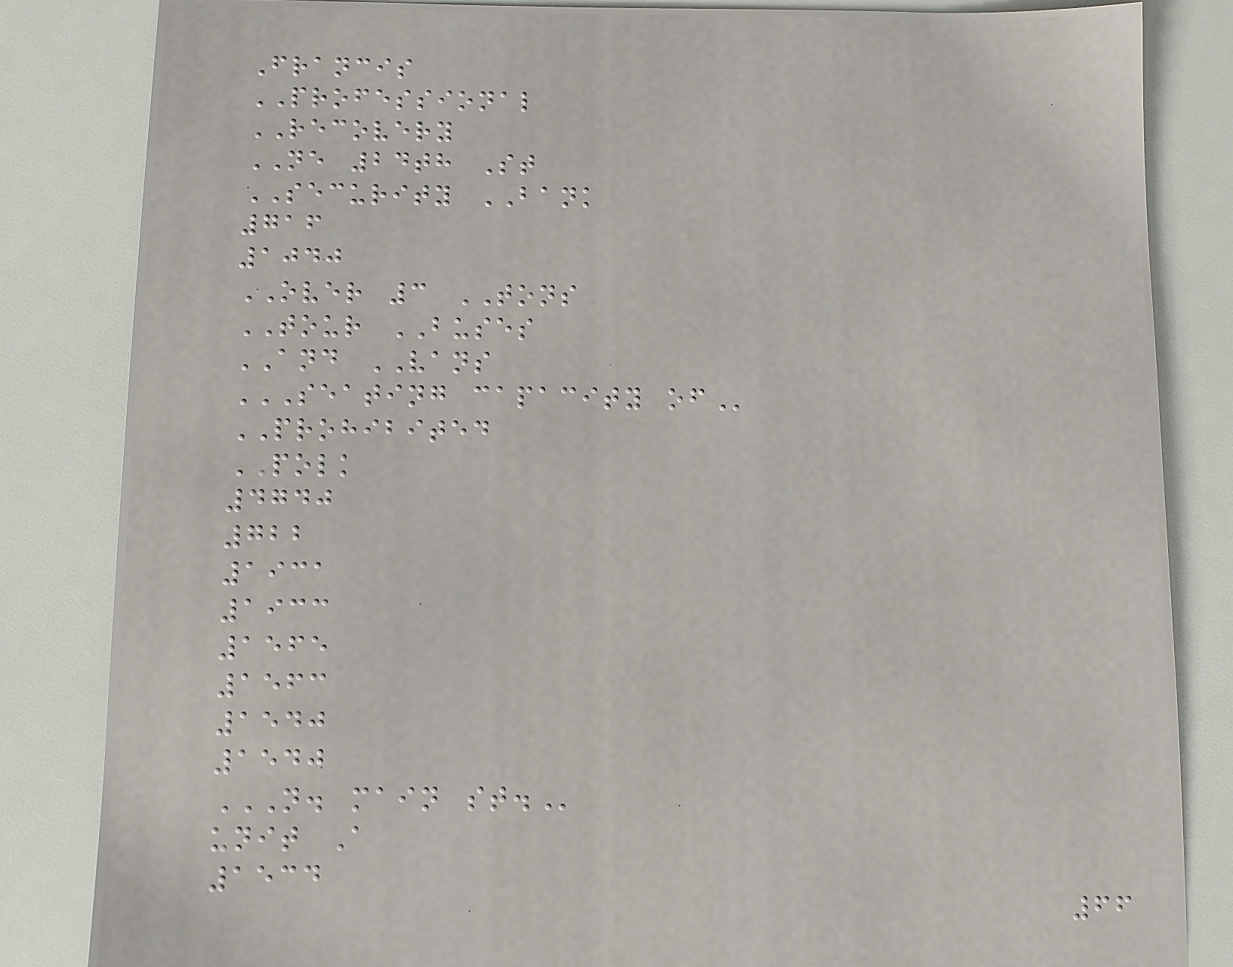Francis
PROFESSIONAL
RECOVERY
NE 24th St
SECURITY BANK
716
1040
OVER 3 TONS
TOUR BUSES
AND VANS
SEATING CAPACITY OF
PROHIBITED
POLK
4740
722
1931
1933
1565
1563
1540
1540
N. MAIN ST.
unit A
1534
66
